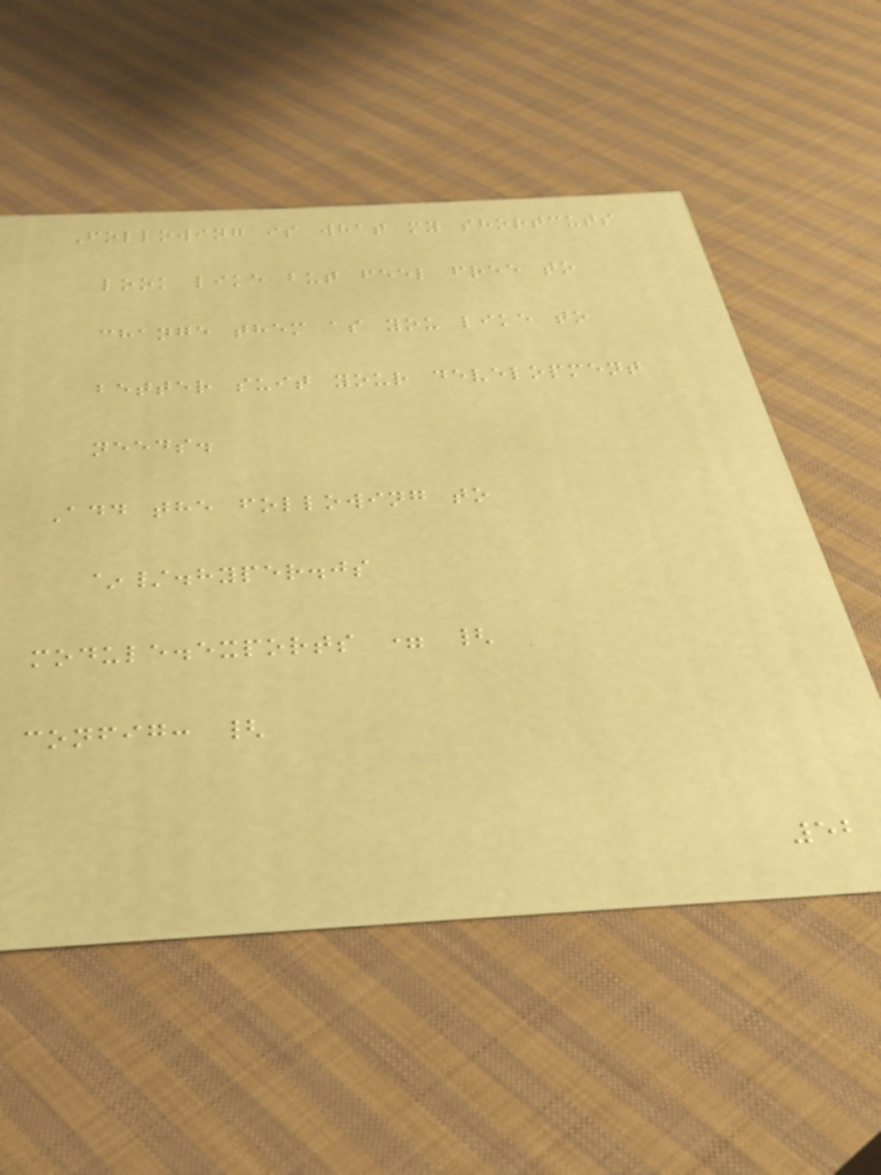Following is what my shortcuts
look like but feel free to
change them as you like to
better suit your development
needs.
Add the following to
~/.hyper.js
module.exports = {
config: {
52
